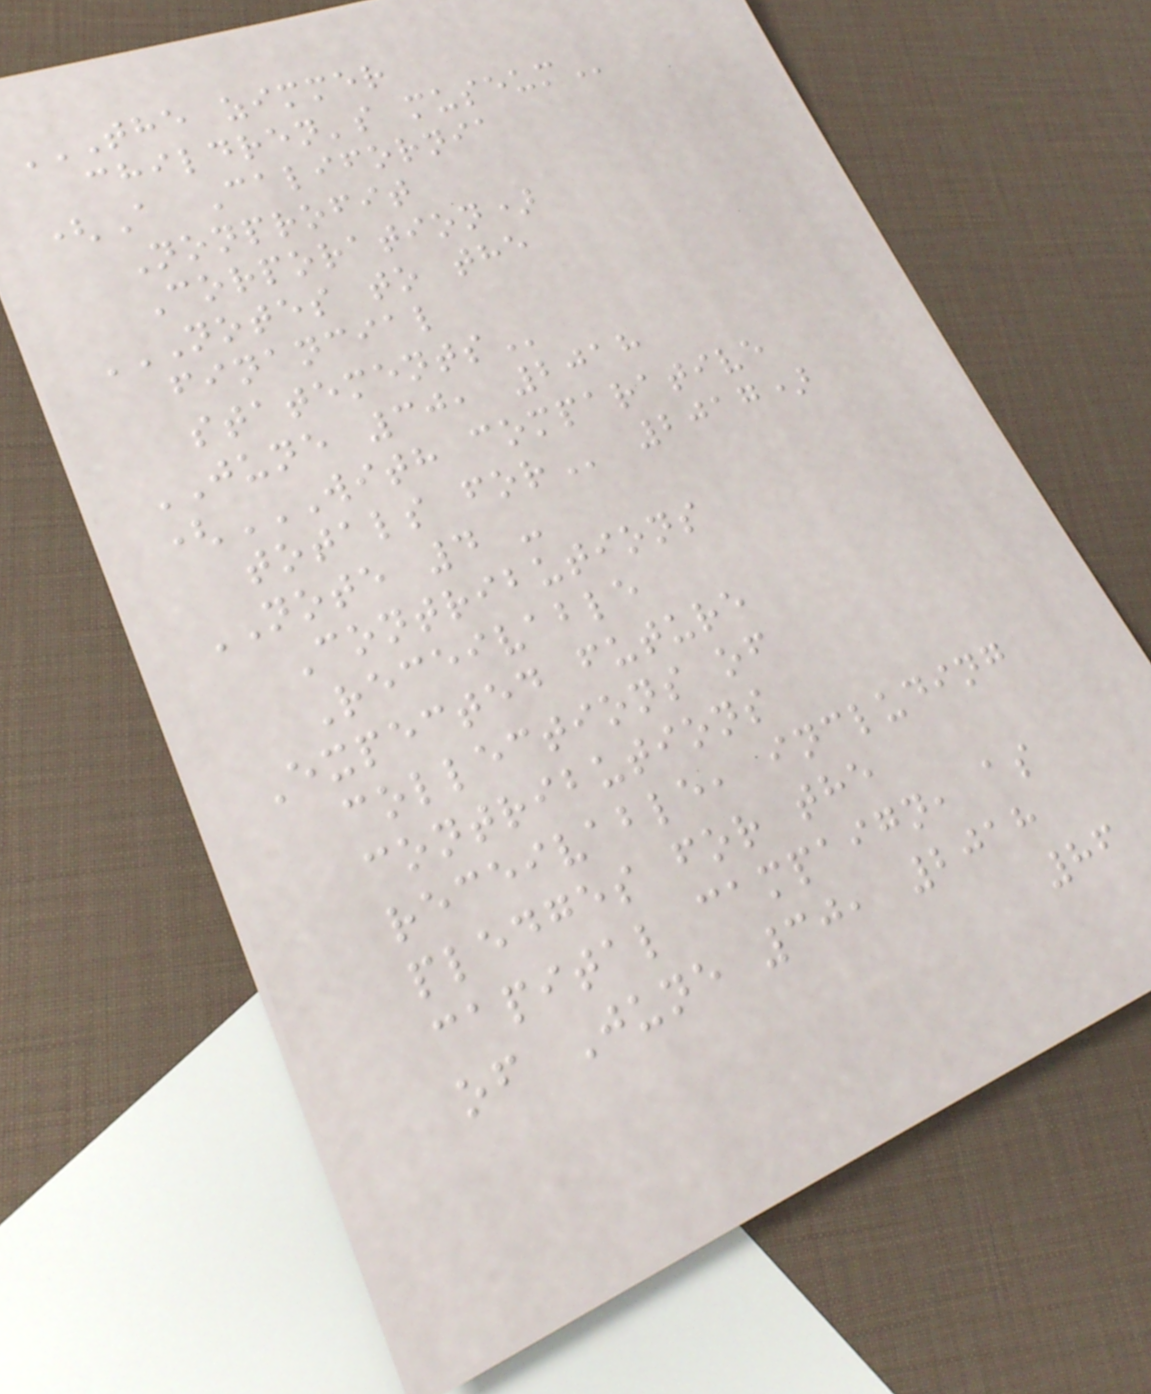THE ZIMMER
CHILDREN'S MUSEUM
(A California
Nonprofit
Corporation)
NOTES TO THE
FINANCIAL
STATEMENTS
JUNE 30, 2018
(WITH COMPARATIVE
TOTALS FOR 2017)
NOTE 4 -
Contributions
Receivable
Expected future
collections of
contributions
receivable, including
pledges for the
capital campaign, as
of June 30, 2018
86
